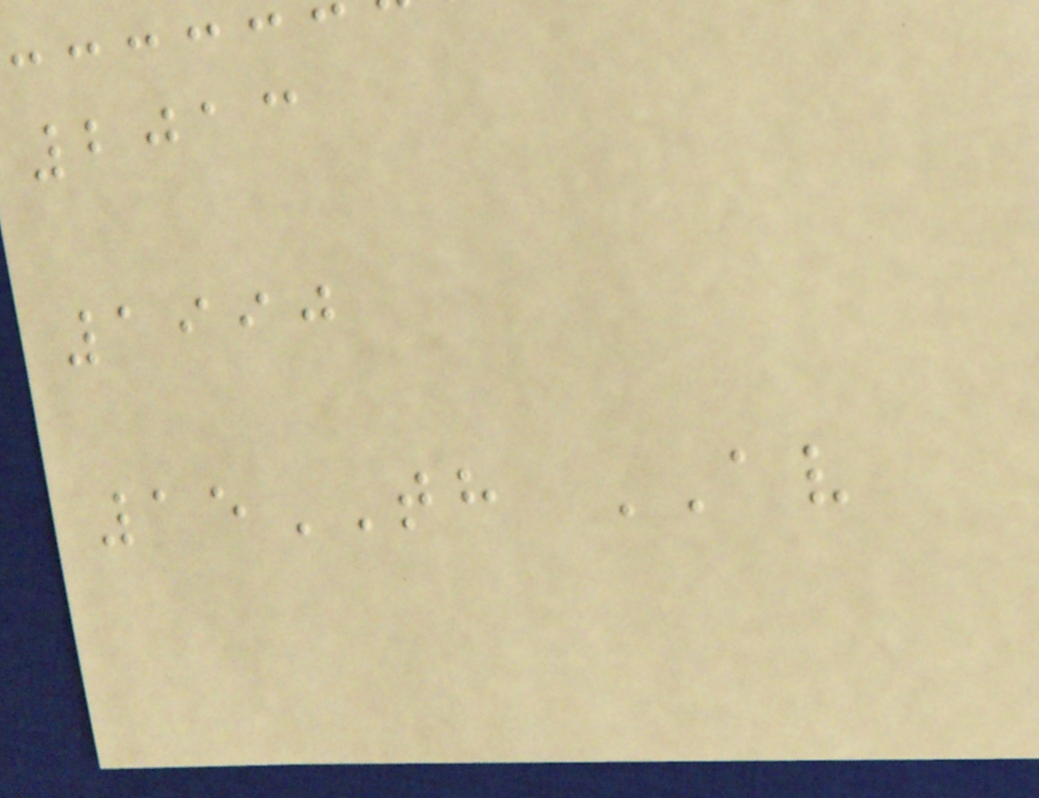2013
1990
15TH AV
